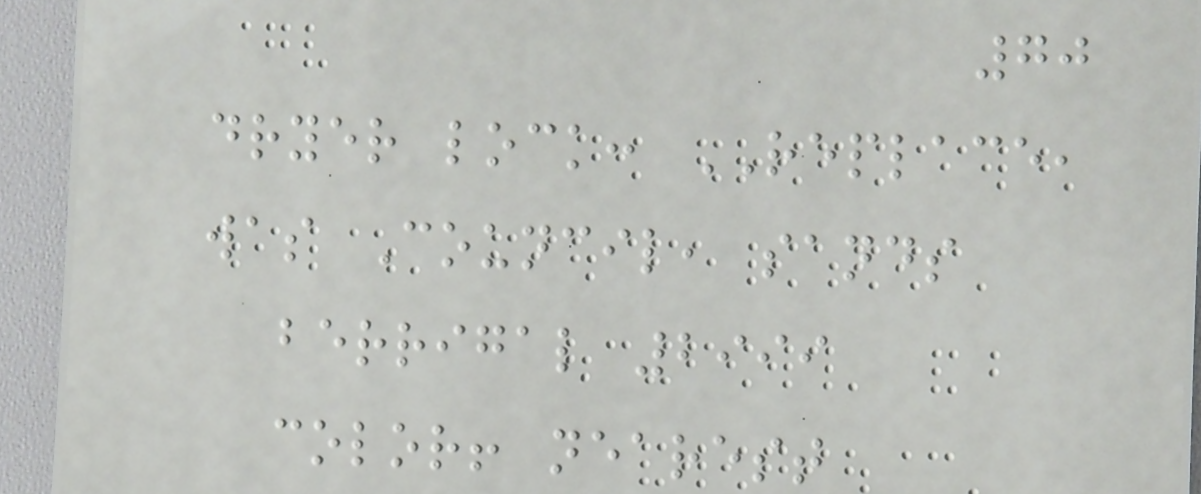70
dryer lock: REPLACE,
was Council, sands
berrigal 2999
color! nearest
